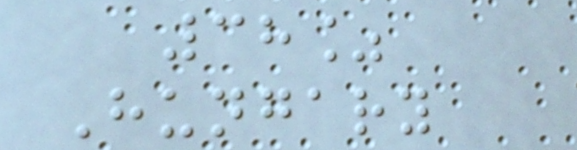38%
Hungary
